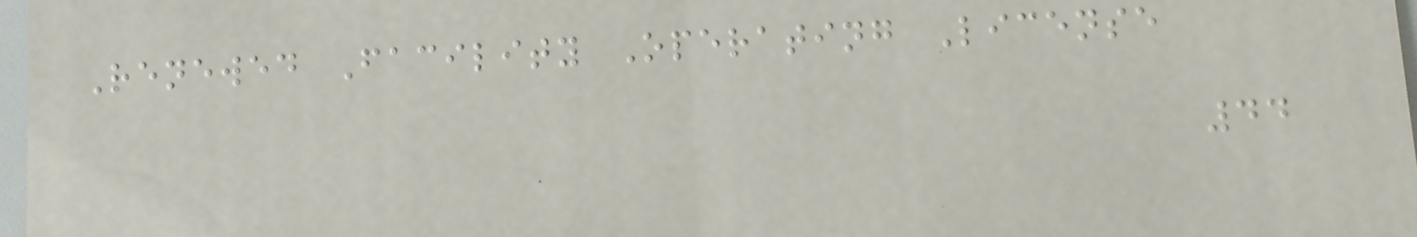Renewed Facility Operating License
44
